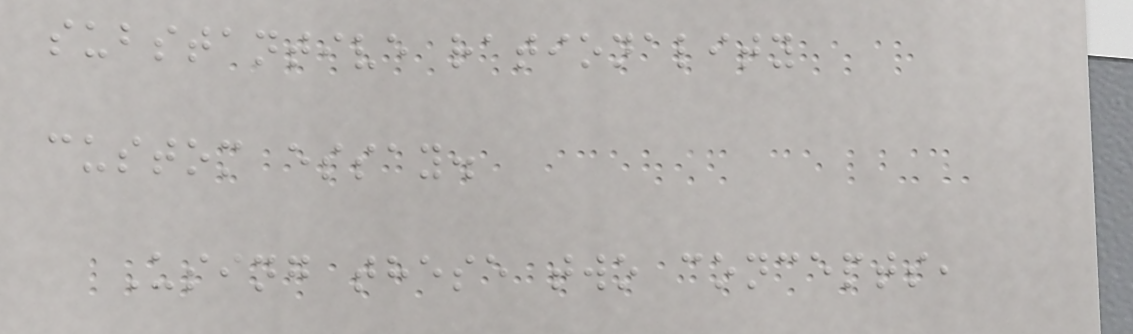substantive rationality
custom essay.
Using these two concepts,
